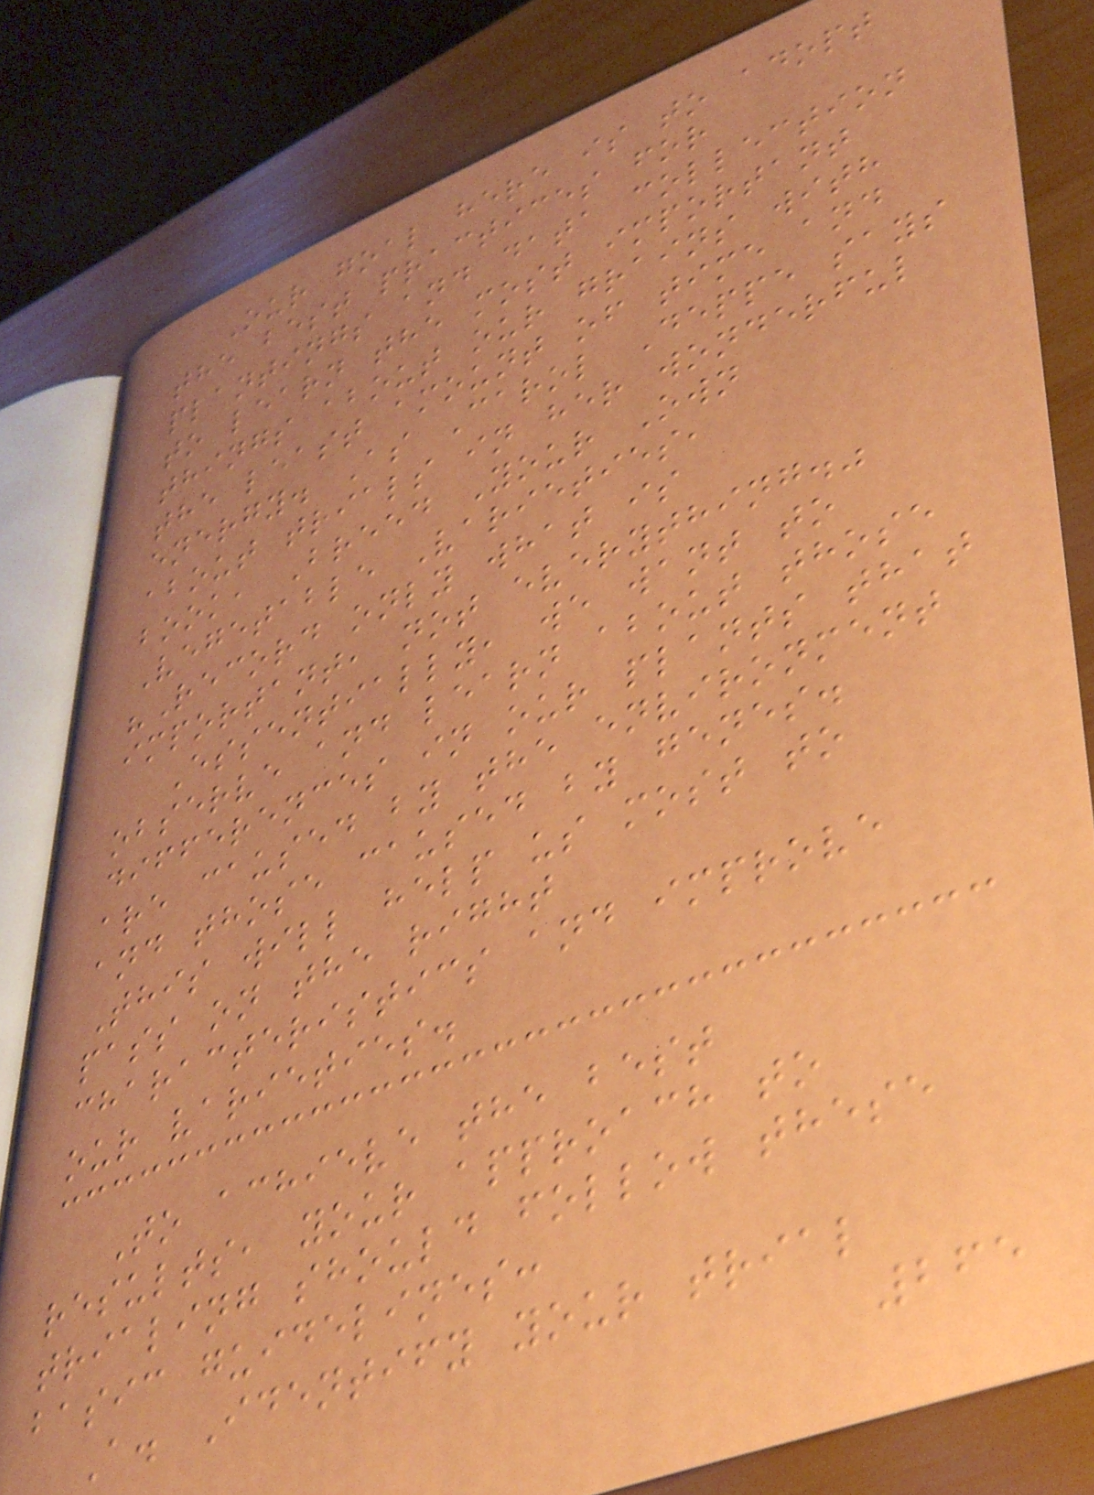Our goal here is to adopt
the best practices for
plantings and data collection
to learn the most important
things about our grains with
the least amount of time and
energy. As Carol Deppe says
about trials in her wonderful
book, Breed Your Own
Vegetable Varieties,
"Record only what is
important, not everything."
Essentially, we want to
observe and learn about those
differences in our plants that
are caused by the environment
and those caused by genes.
This will help us most to
pass on the right
characteristics and improve
our varieties.
To achieve the best
results, your approach to
trialing should follow these
basic guidelines:
A. Identify your trial
265
